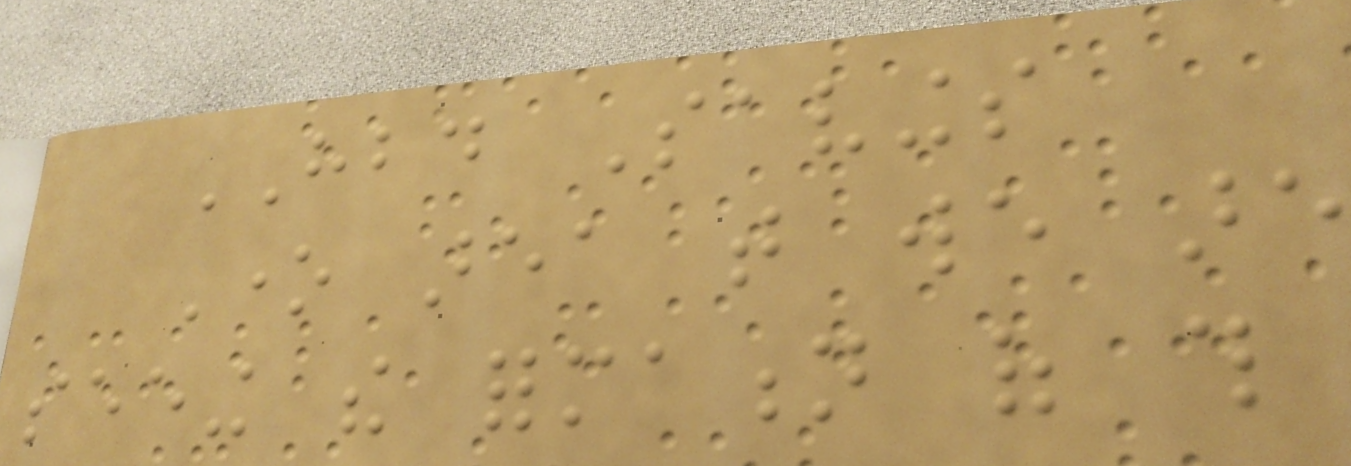HBD Savings
One area that we are
seeing the formation of this
